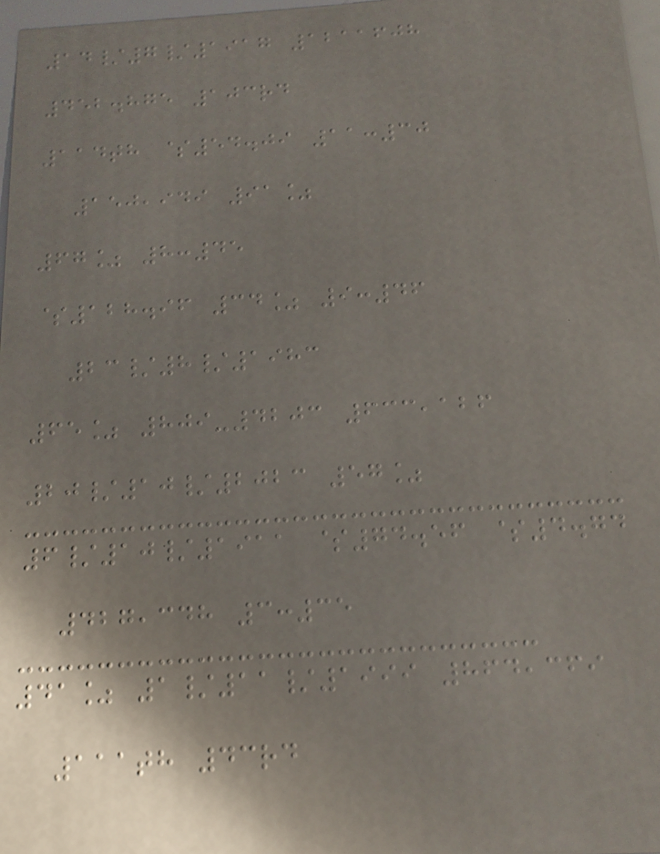14/7/1917 1211608
452.875 103rd
114th $54.09 11:30
150,949 91%
67% 8:45
$128.96 34% 9:46
23/8/1983
65% 809-4203 633,126
20/10/2023 57%
6/10/1911 $74.56 $4.74
427,348 3:35
41% 1/11/1999 864,369
111th 43rd
